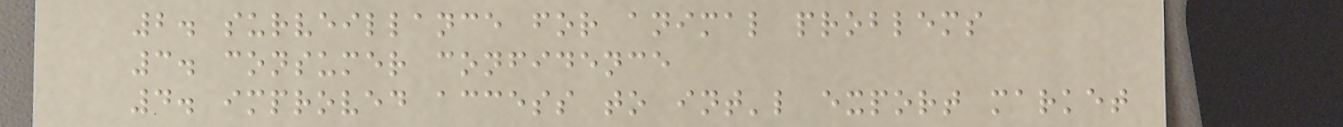2. surveillance for animal problems
3. consumer confidence
4. improved access to int'l export market
